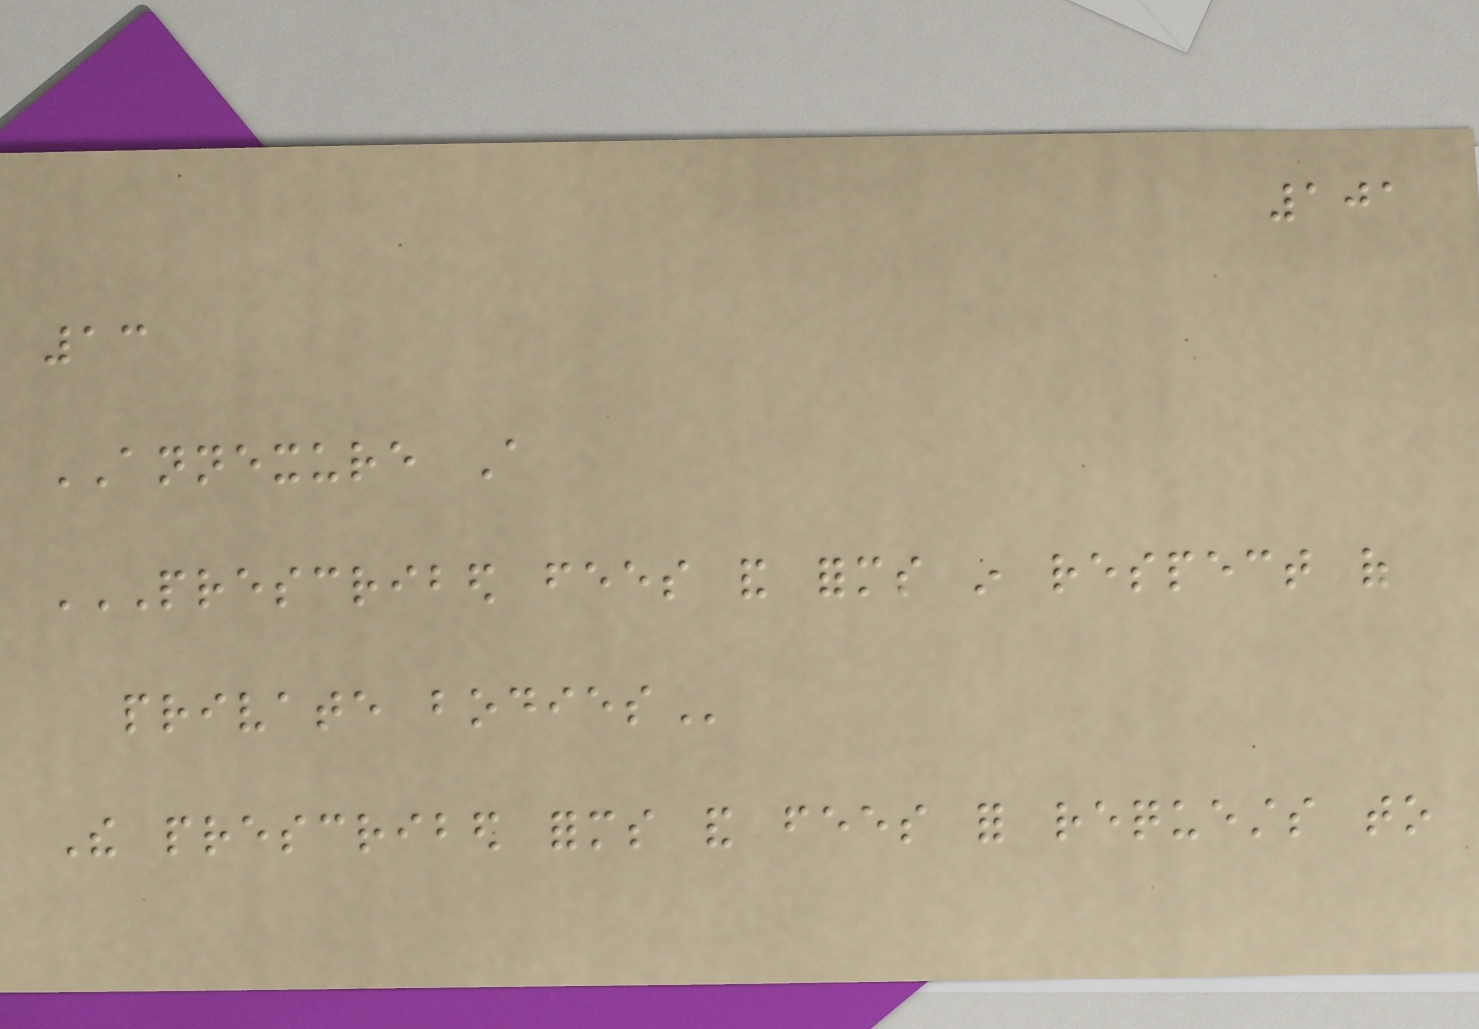101
13
ANNEXURE A
PRESCRIBED FEES AND FORMS IN RESPECT OF
PRIVATE BODIES
The prescribed forms and fees for requests to
